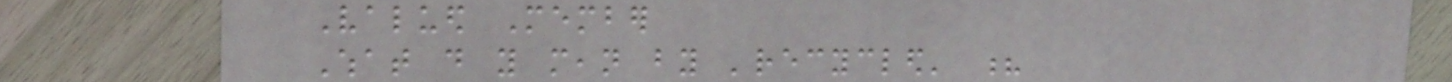Valued Member
What do you mean by 'recycled' ?
